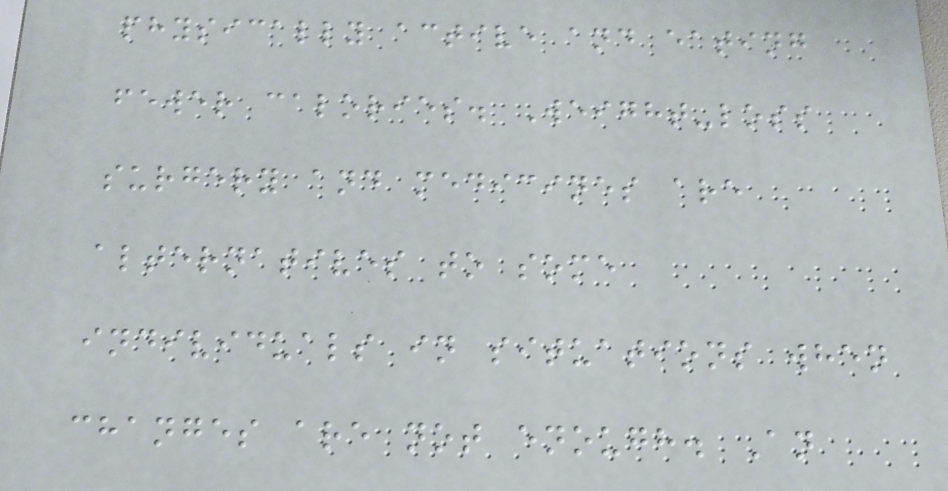physically active and eating
fewer calories. Weight-loss
surgery and medicines are
alternatives to some
individuals in situations when
changes are not enough. An
